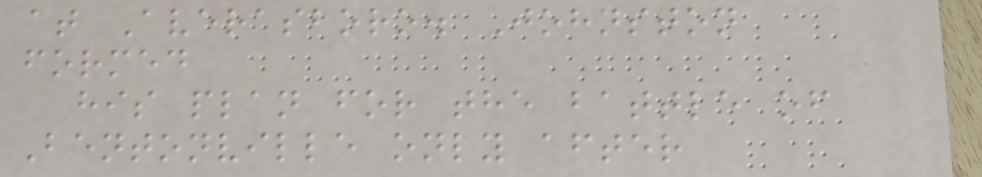at Averasboro. Johnston
formed
his plan for the battle of
Bentonville only after
